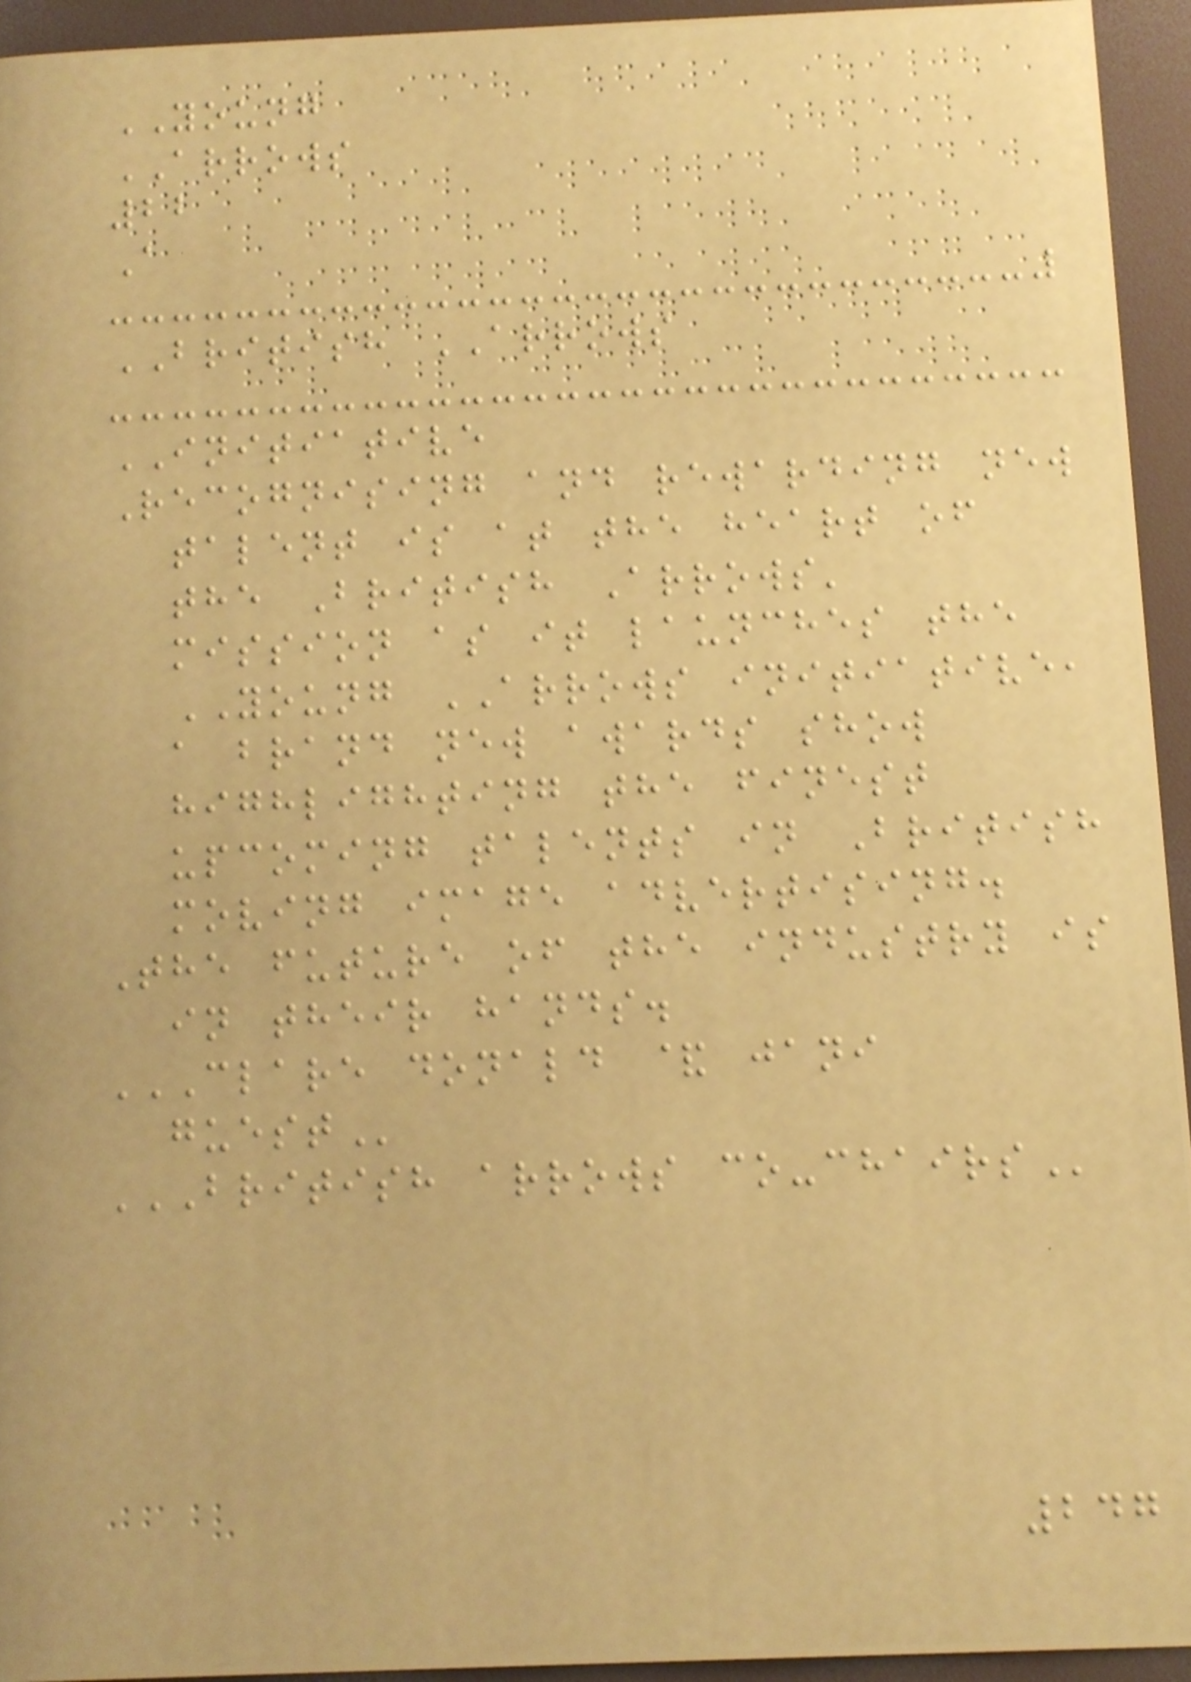YOUNG
ARROWS
22
A
BRITISH ARROWS
INITIATIVE
Recognising and rewarding new
talent is at the heart of
the British Arrows'
mission as it launches the
YOUNG ARROWS initiative,
a brand new awards show
highlighting the finest
upcoming talents in British
moving image advertising.
The future of the industry is
in their hands.
CLARE DONALD & JANI
GUEST
BRITISH ARROWS CO-CHAIRS
247
